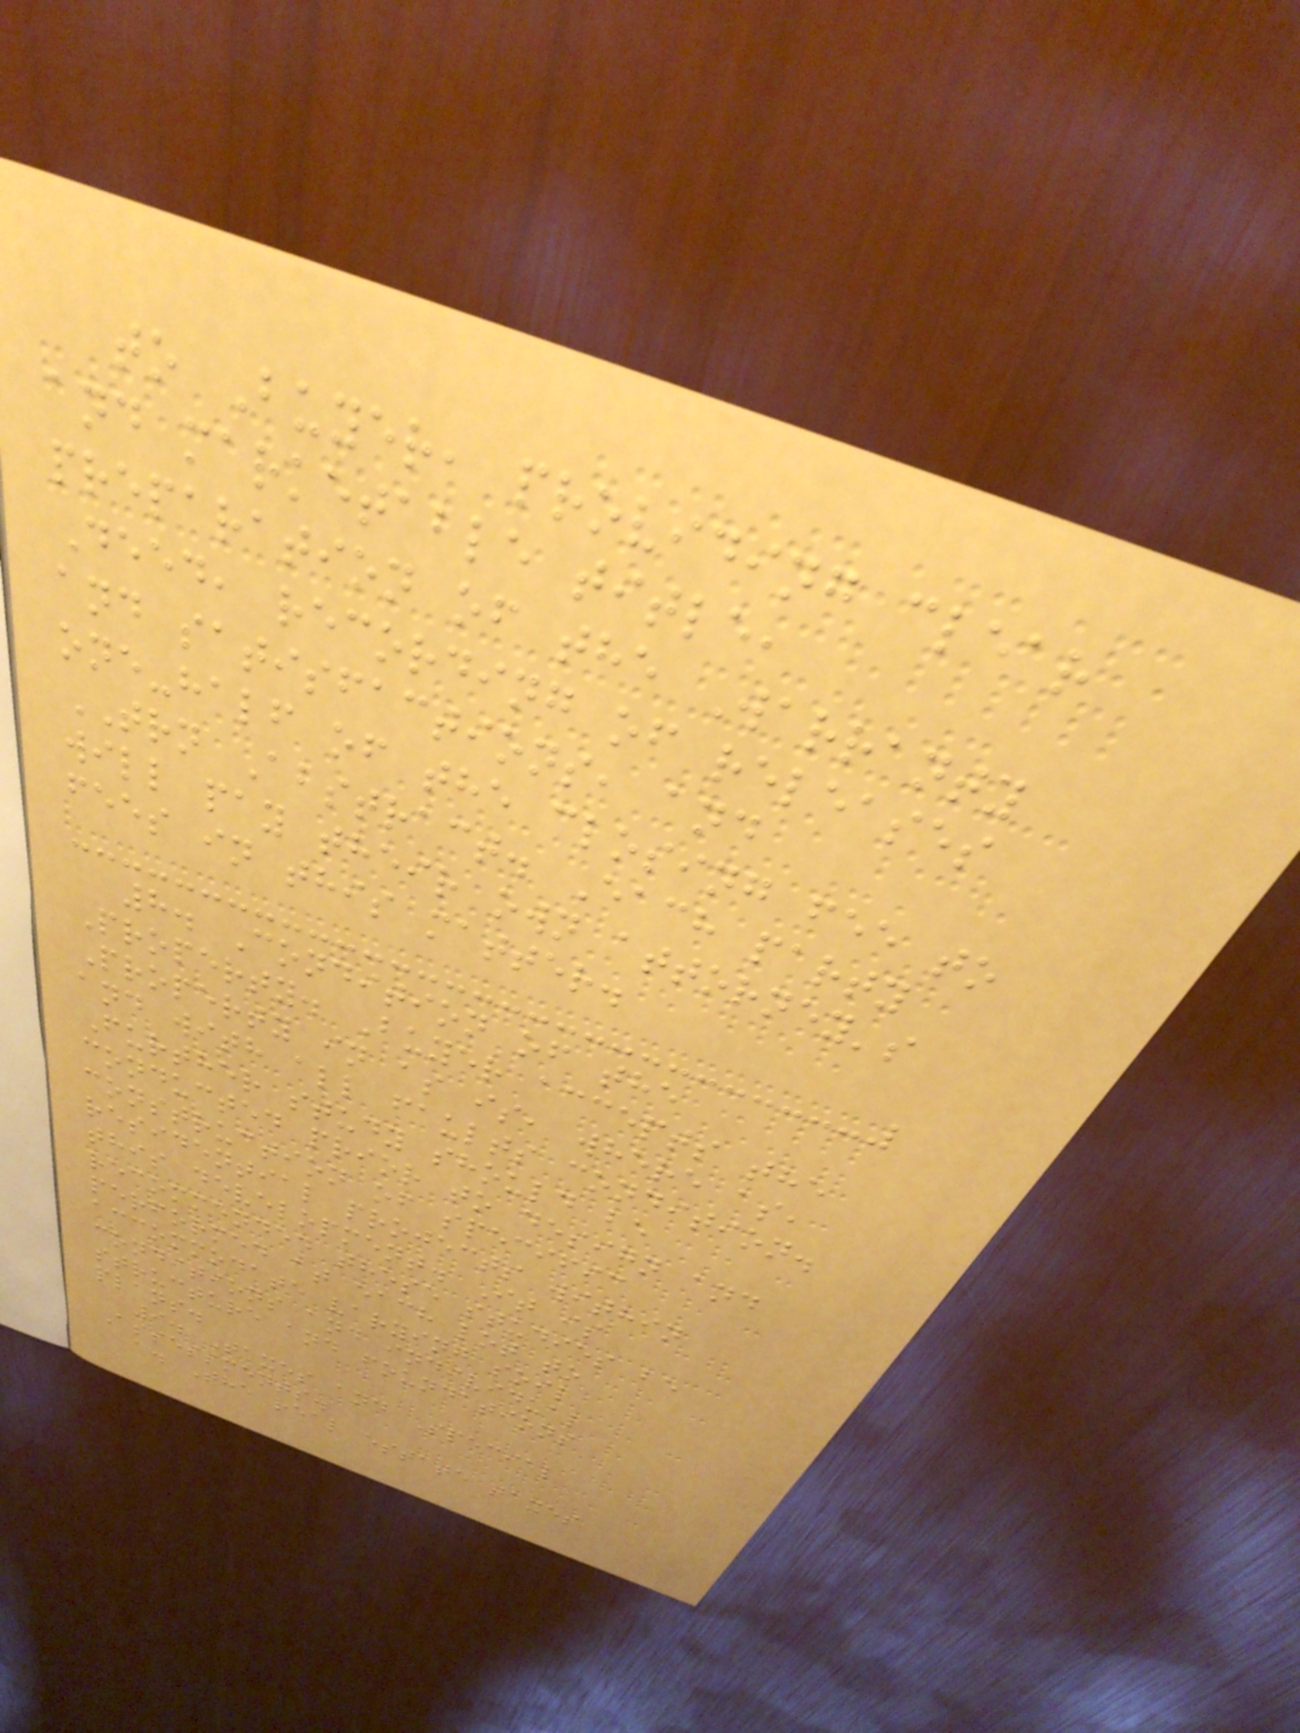to Buyer, providing clear
and marketable title,
preparation of the Warranty
Deed, recording of releases
and satisfactions, and
one-half of the closing fee to
TRN Abstract. Each party
will pay their own attorney's
fees in this matter.
8. Condition of the
Property. Buyer accepts the
Property in as is, where as,
and with all faults condition.
Further study should be
conducted prior to design and
construction of specific
residential projects within
this development. It is
recommended these studies be
performed at each lot to
accommodate varying soil
conditions and individual
structure and foundations
plans.
9. Taxes and Special
Assessments.
a. The real estate taxes
